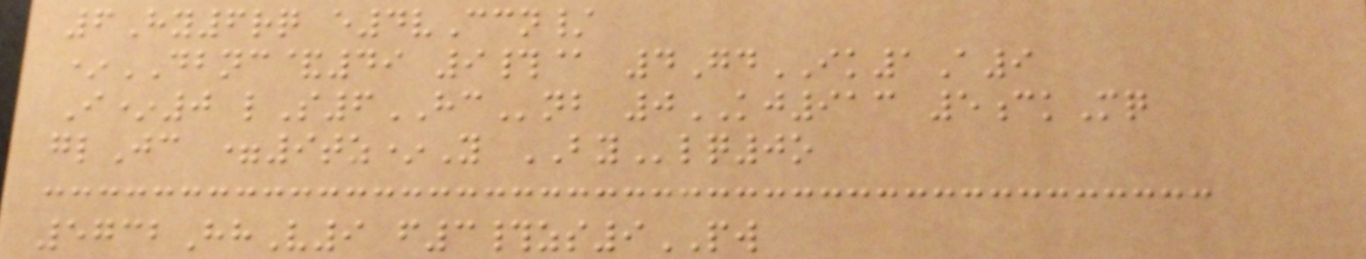6Hy6rq e4vCcn/
*DBNC&49 9#@ 4GdIK1A9
I*0 lS6HCnb 0KJ913 5ckMq
glJc =9tz*Y BYlq0o
5732HhV9 f3#zs9PW
